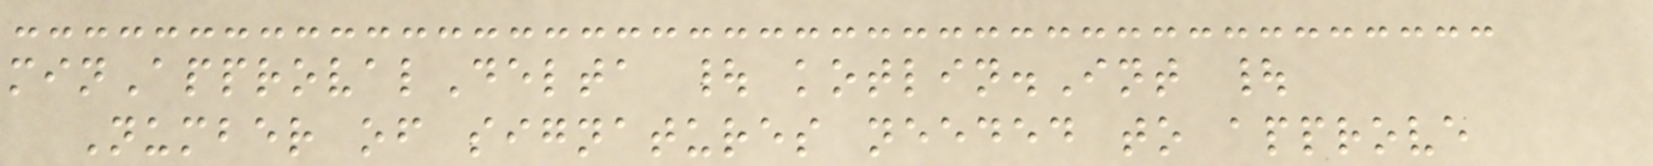minApprovalDelta | kotlin.Int |
Number of signatures needed to approve
